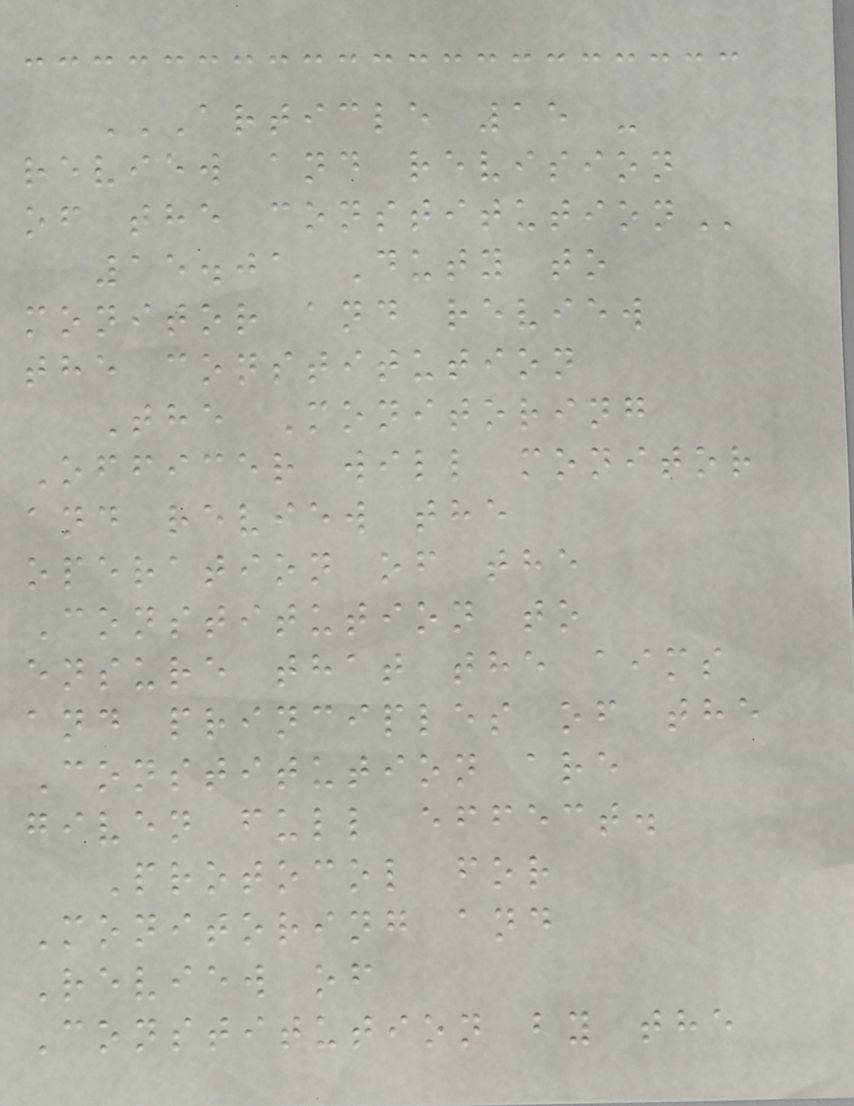ARTICLE 15 -
REVIEW AND REVISION
OF THE CONSTITUTION
15.01 Duty to
monitor and review
the constitution
The Monitoring
Officer will monitor
and review the
operation of the
Constitution to
ensure that the aims
and principles of the
Constitution are
given full effect.
Protocol for
Monitoring and
Review of
Constitution by the
